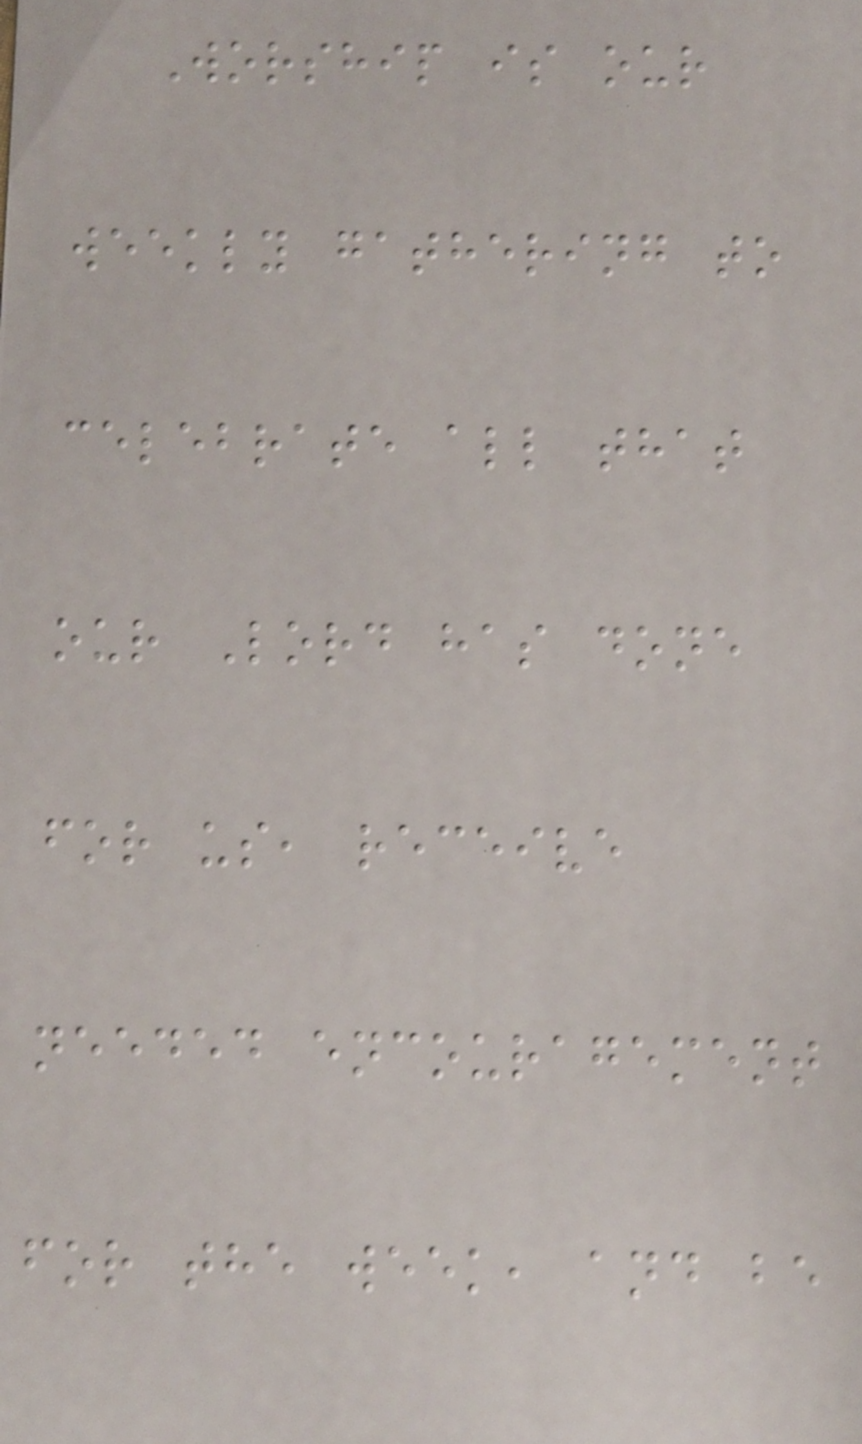Worship is our
weekly gathering to
celebrate all that
our Lord has done
for us, receive
needed encouragement
for the week, and be
